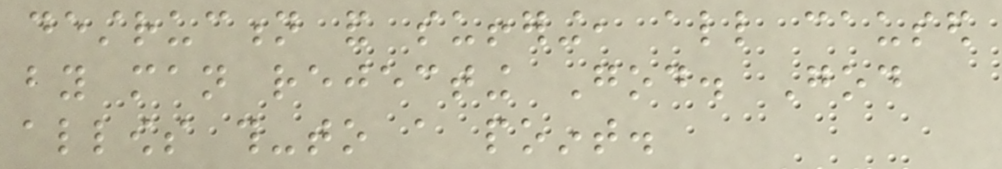destruction and suffering, all caused
by man rejecting God. God
allows this-to a point.
